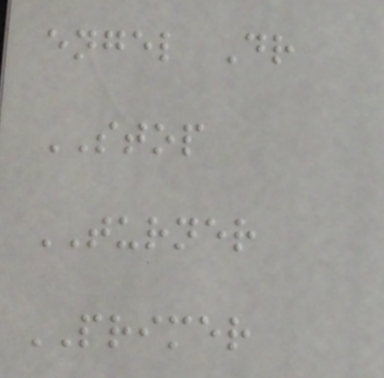engel Dr
STOP
TURNER
PRIMER
